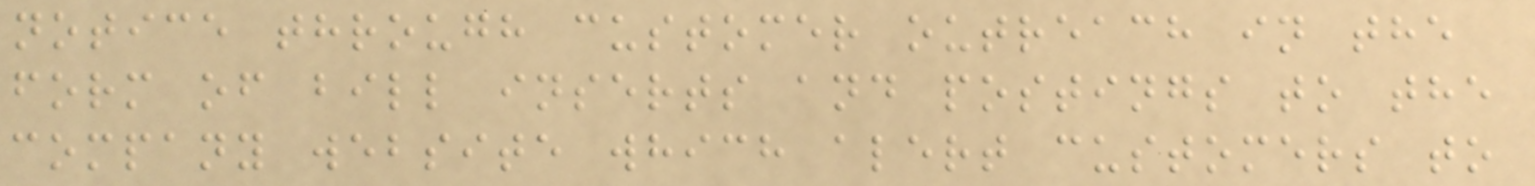notice through customer outreach in the
form of bill inserts and postings to the
company website which alert customers to
